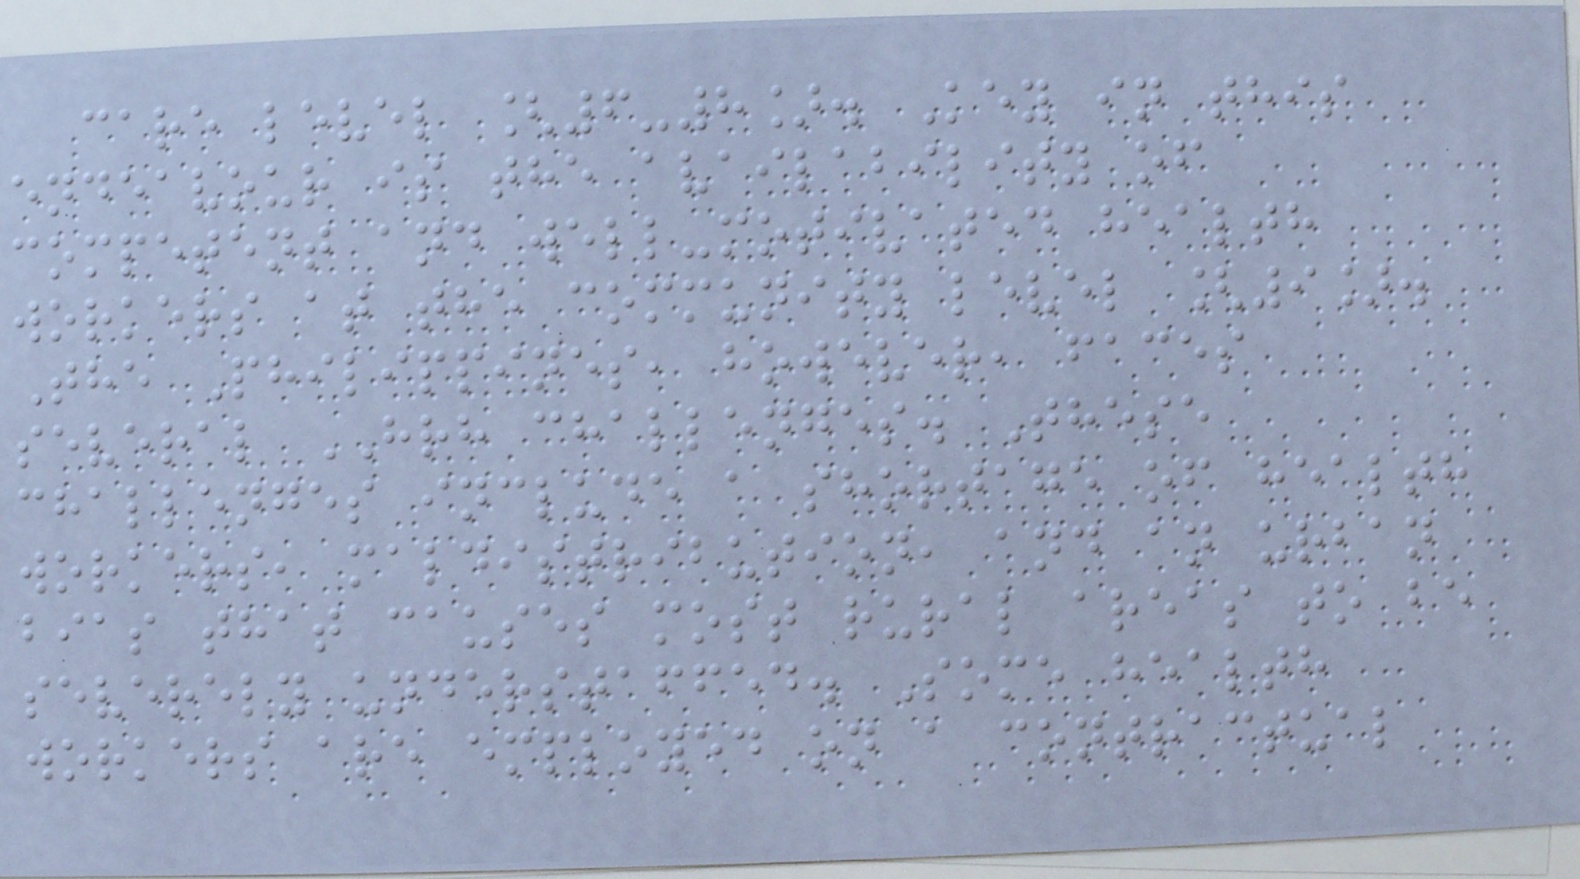care level [6-8]. Key in this
endeavour is the availability of
competent and well-motivated health
workers at the community level [9].
The Philippines, however, faces
several HRH challenges. These
challenges include a shortage of health
workers, maldistribution, and an urban
bias that causes most rural areas to be
severely understaffed. Some health
workers are employed on a contractual
